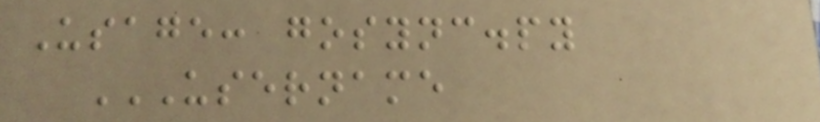Usage: gosync.py
USERNAME
